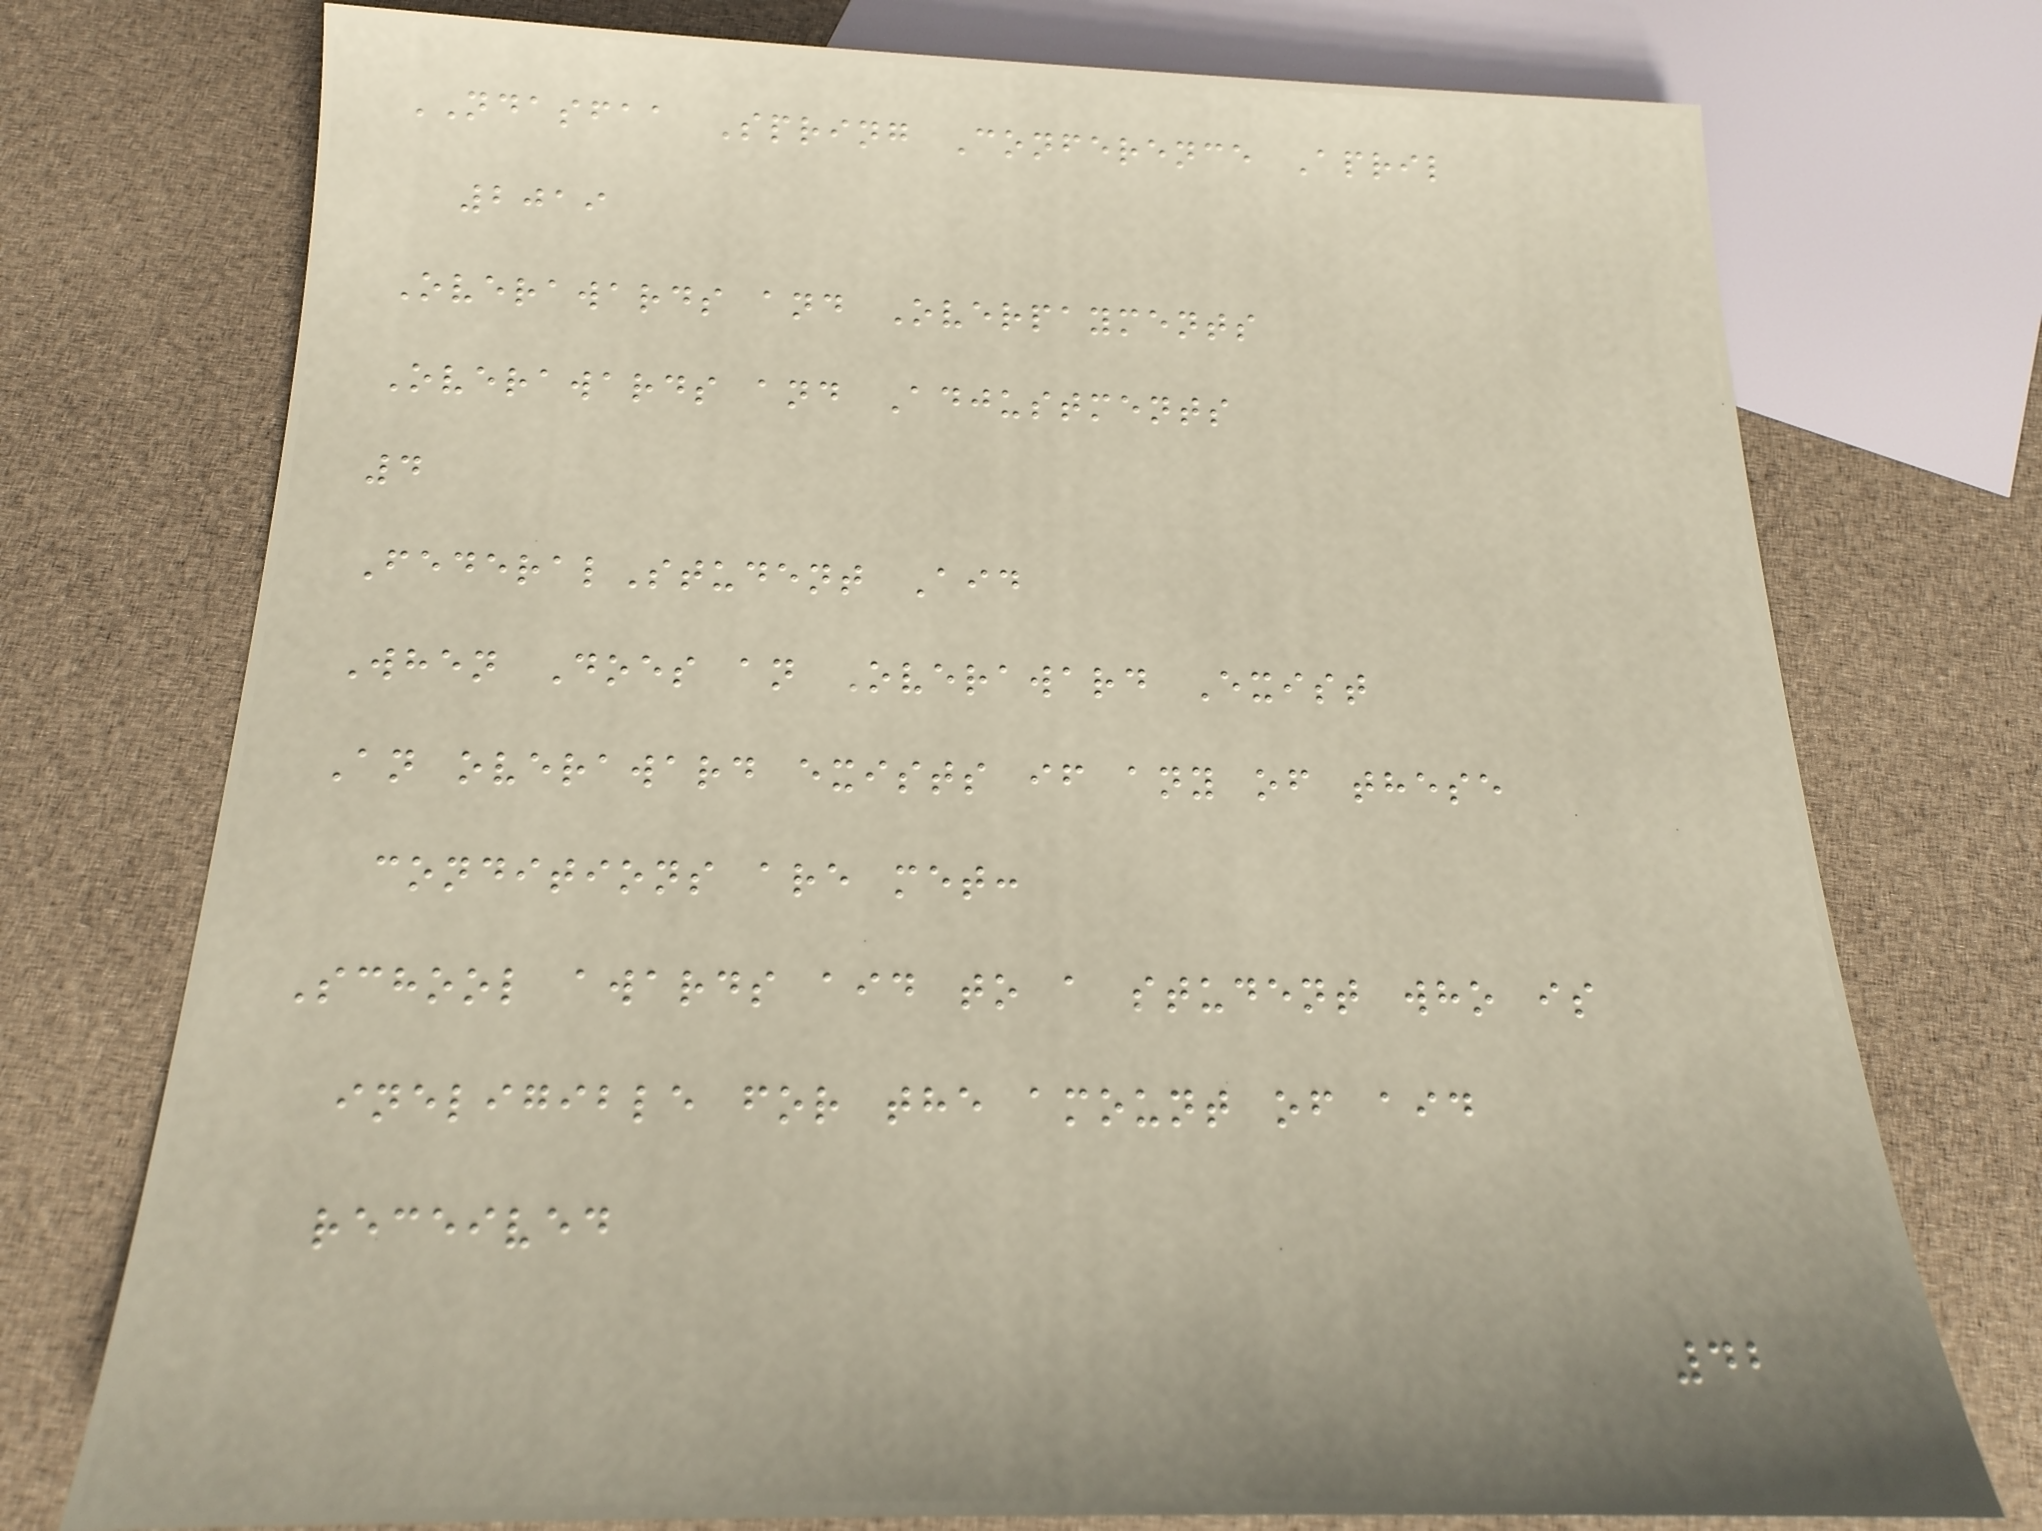NDASFAA Spring Conference April
2019
Overawards and Overpayments
Overawards and Adjustments
4
FederalStudent Aid
When Does an Overaward Exist
An overaward exists if any of these
conditions are met:
School awards aid to a student who is
ineligible for the amount of aid
received
42
